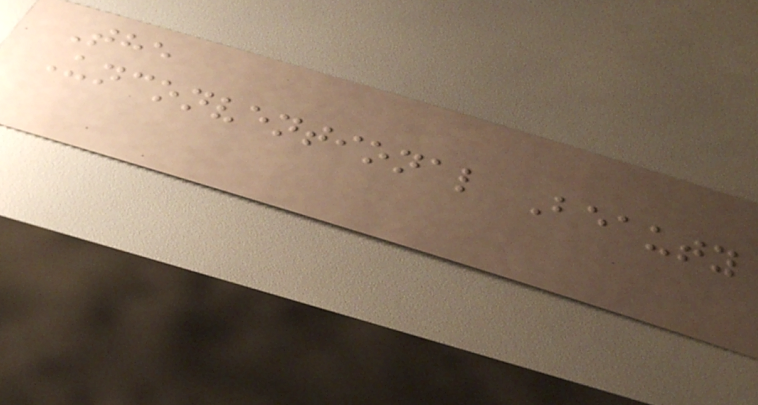The
Unconventional Beauty
